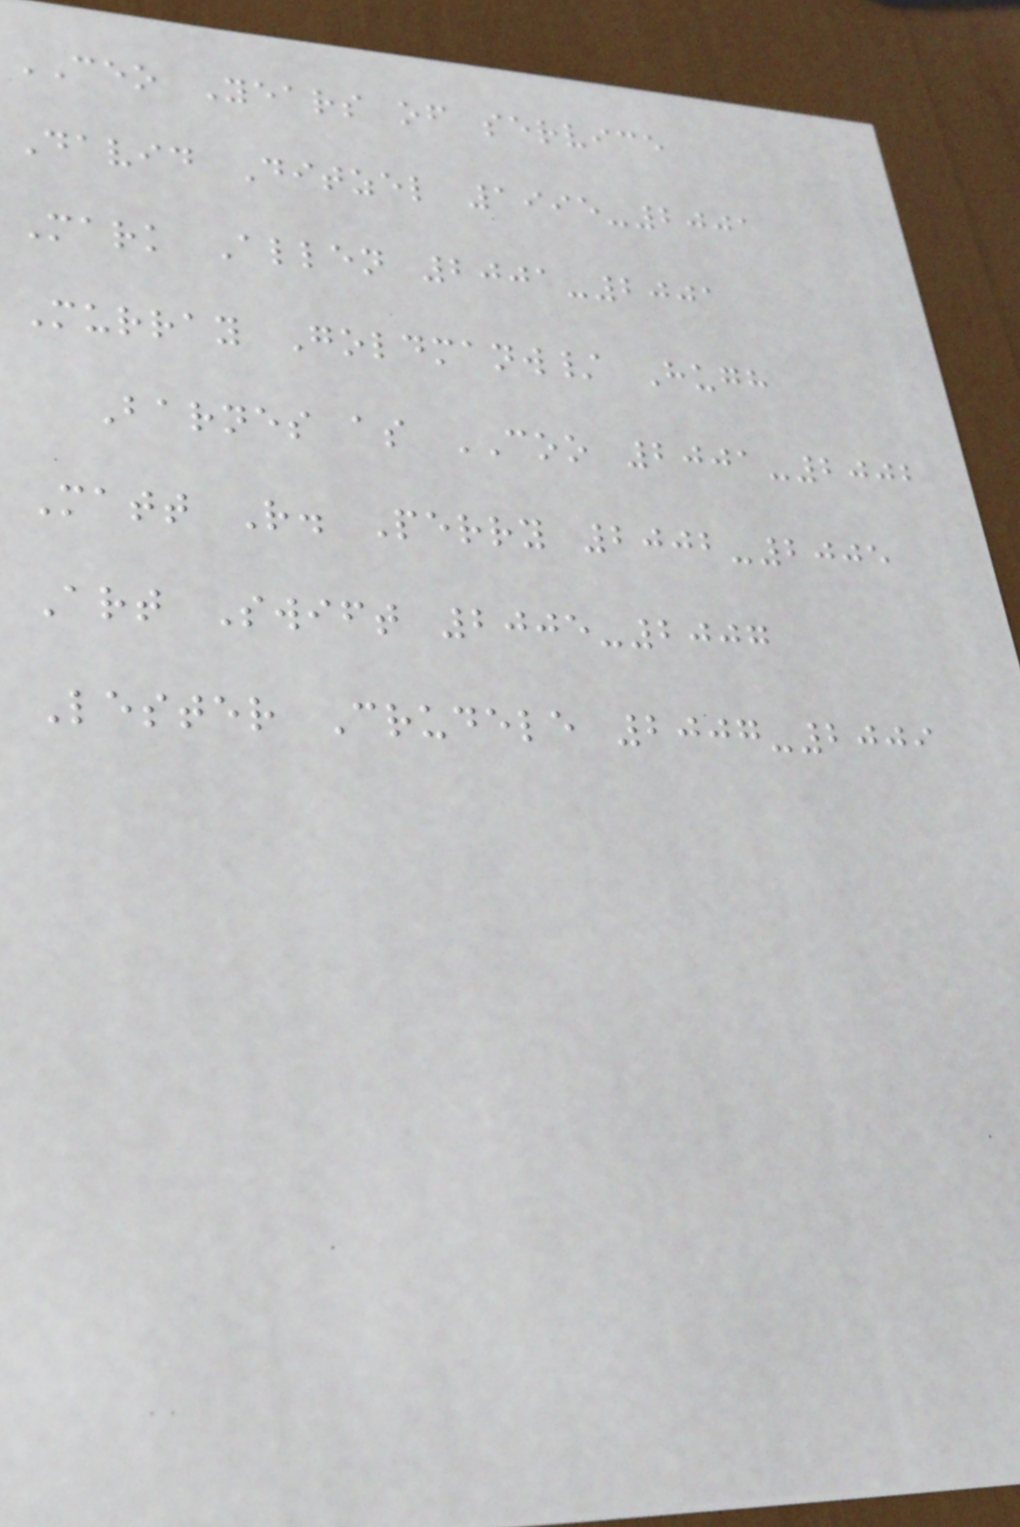CEO Years of service
David Ditzel 1995-2001
Mark Allen 2001-2001
Murray Goldmanw/ Hugh
Barnes as COO 2001-2002
Matt R. Perry 2002-2005
Art Swift 2005-2007
Lester Crudele 2007-2009
